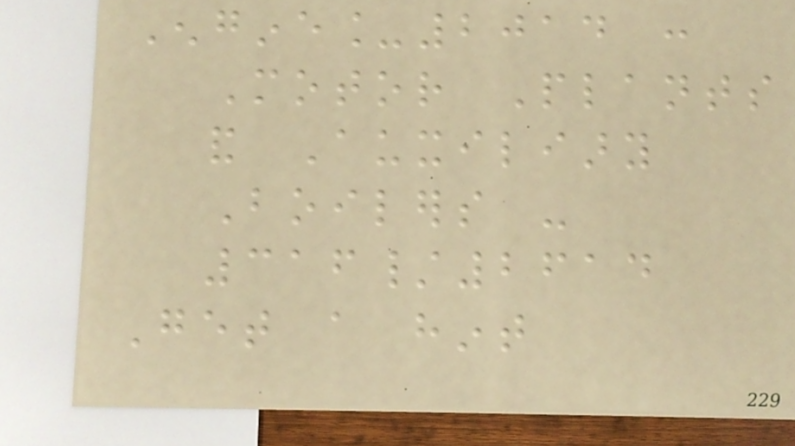Engine_2014 :
Motor Plants
and Auxiliary
Boilers -
316/2614
Get a hint
